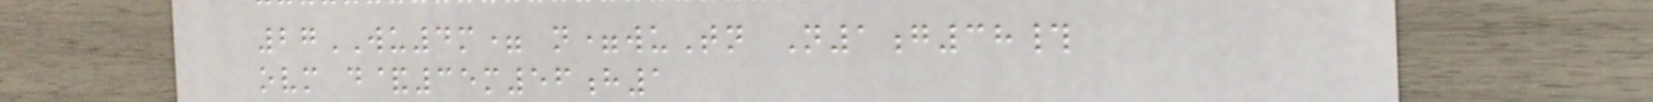27WU4m= n=wuTn N1g38#
ovm d&35m56h1
